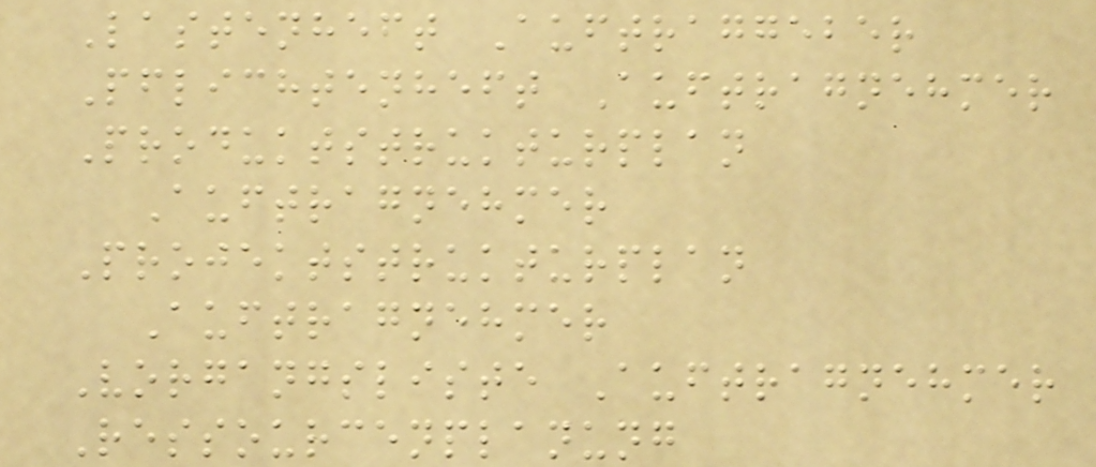Lastenheft Auftraggeber
Pflichtenheft Auftragnehmer
Produktstrukturplan
Auftragnehmer
Projektstrukturplan
Auftragnehmer
Vorgangsliste Auftragnehmer
Ressourcenplanung
